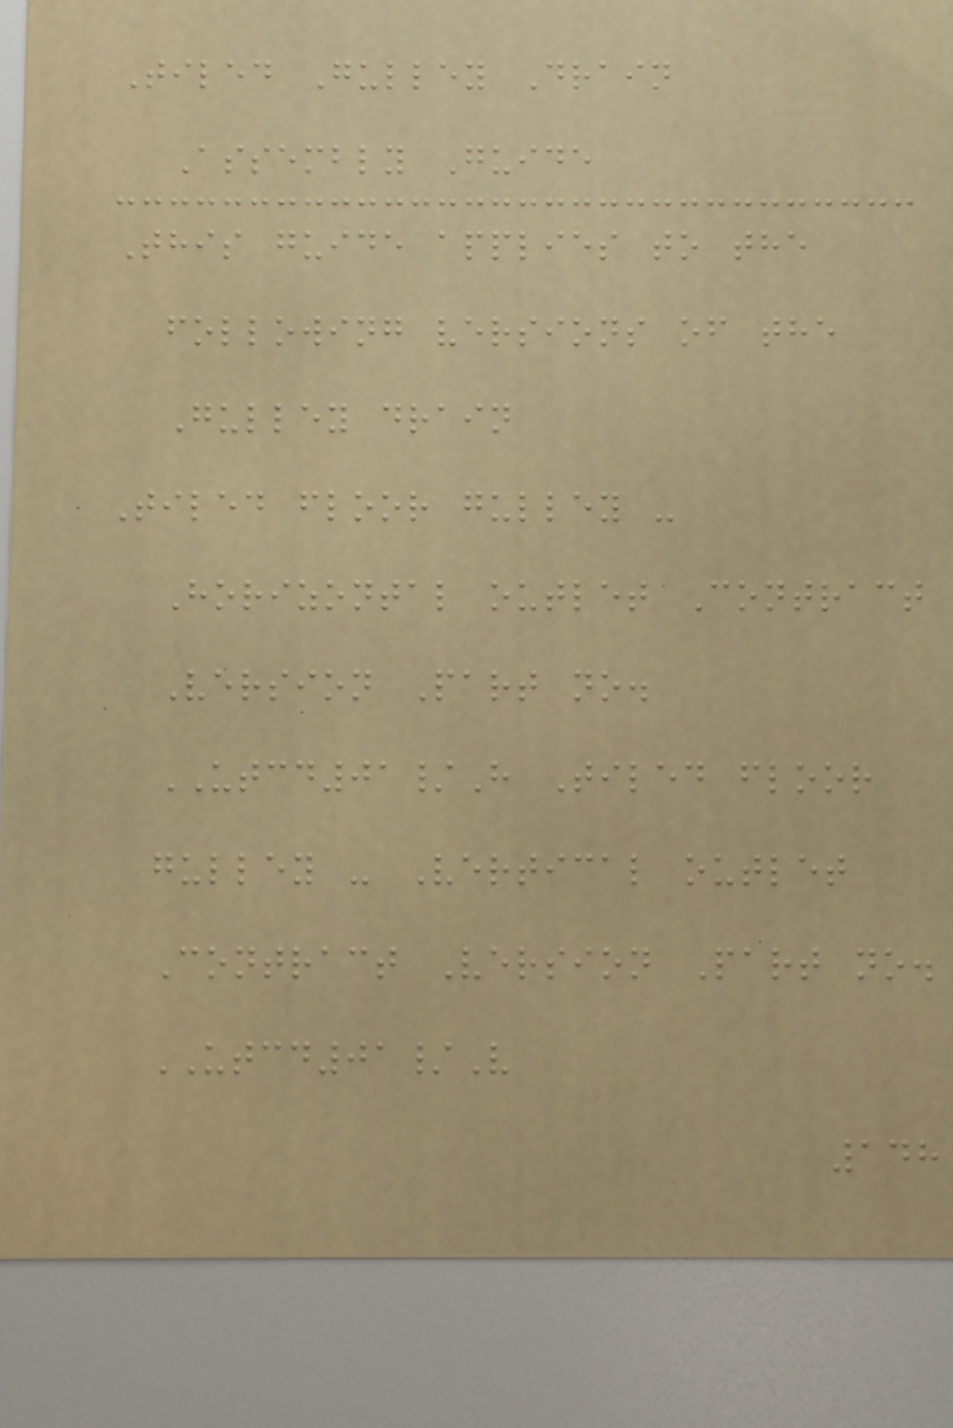Tiled Gulley Drain
Assembly Guide
This guide applies to the
following versions of the
Gulley drain
Tiled floor gulley -
Horizontal outlet Contract
Version Part no.
UTCD01/H Tiled floor
gulley - Vertical outlet
Contract Version Part no.
UTCD01/V
148
